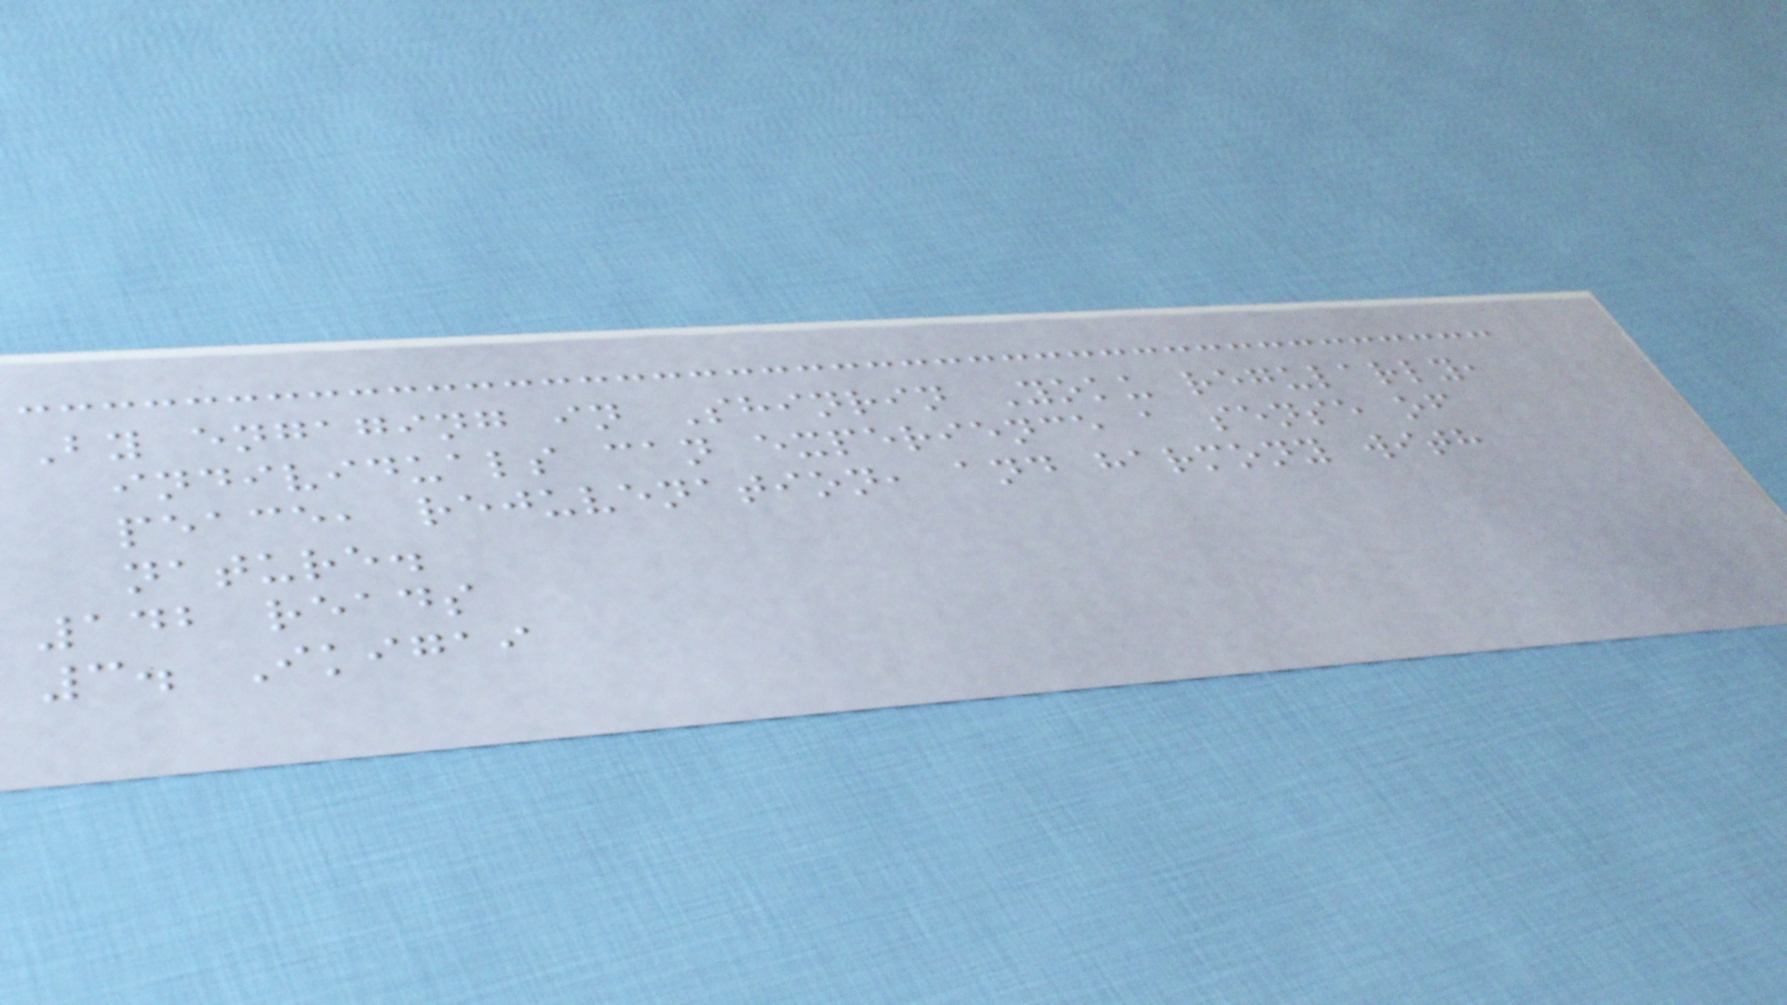By engaging in Shinrin Yoku regularly,
individuals can experience a sense of
peace, rejuvenation, and harmony with
nature.
142 reads
3. Ikigai
